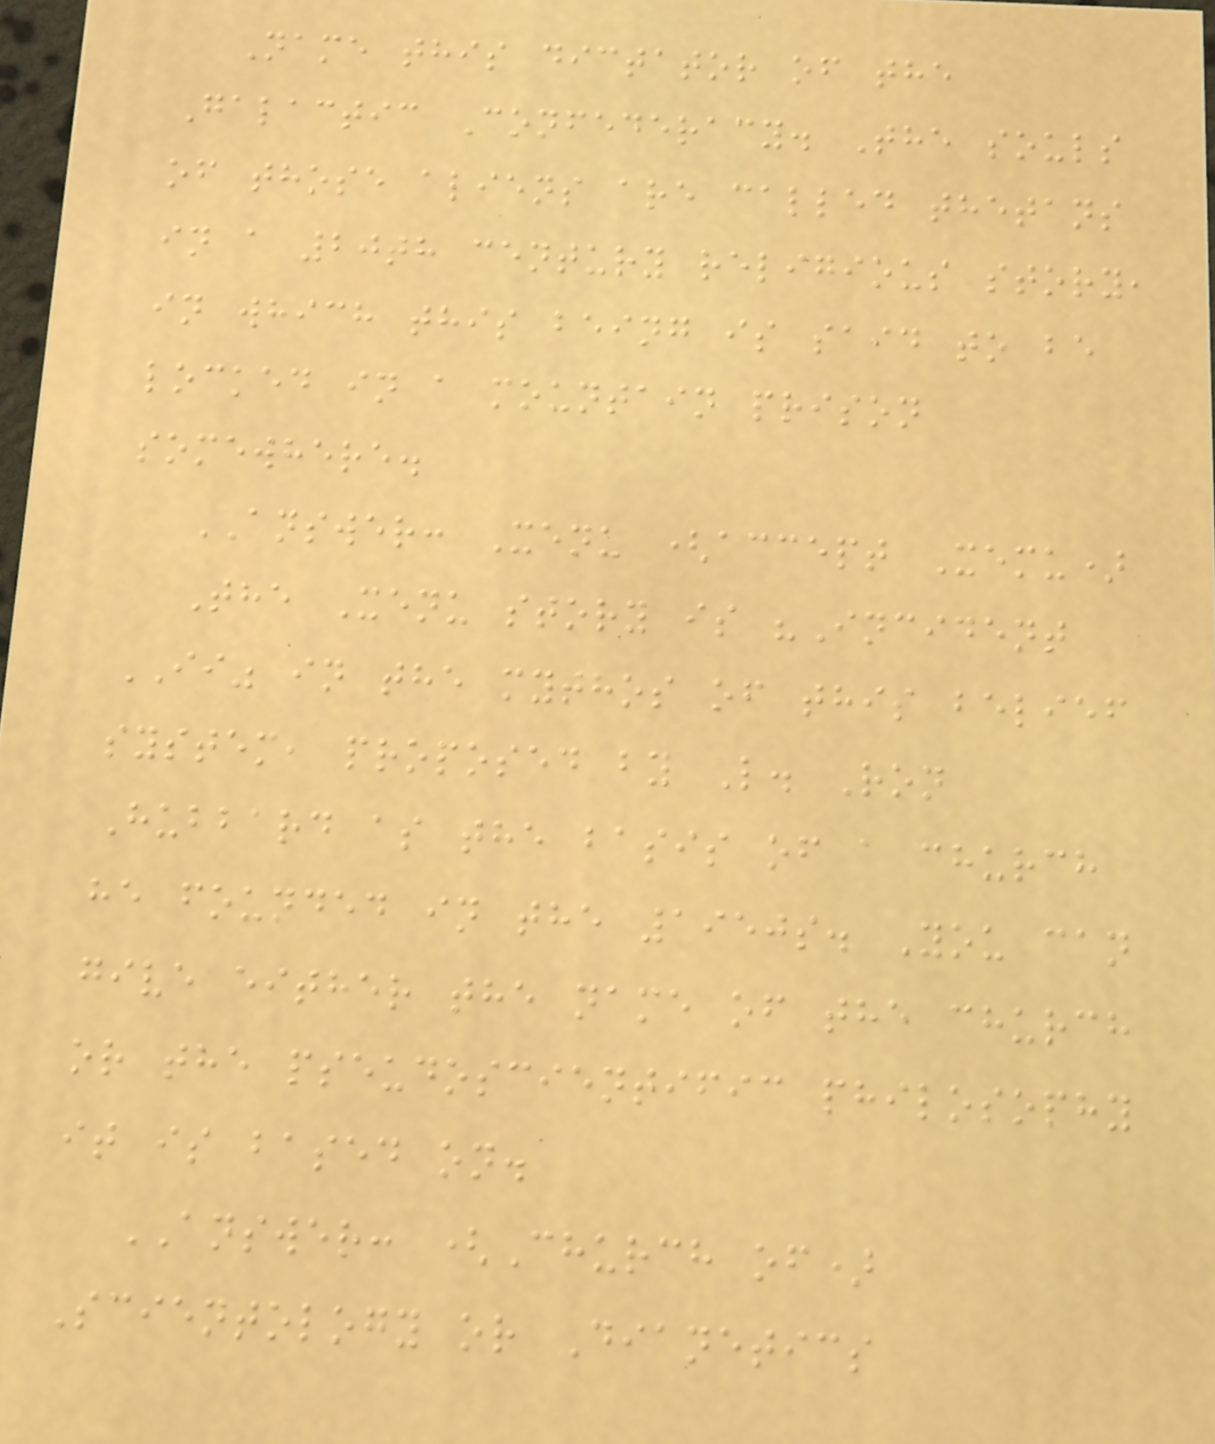Name this dictator of the
Galactic Confederacy. The souls
of those aliens are called thetans
in a 20th century religious story,
in which this being is said to be
locked in a mountain prison
somewhere.
ANSWER: Xenu (accept Xemu)
The Xenu story is "Incident
II" in the mythos of this belief
system, proposed by L. Ron
Hubbard as the basis of a church
he founded in the 1950s. You can
give either the name of the church
or the pseudoscientific philosophy
it is based on.
ANSWER: (Church of)
Scientology or Dianetics
